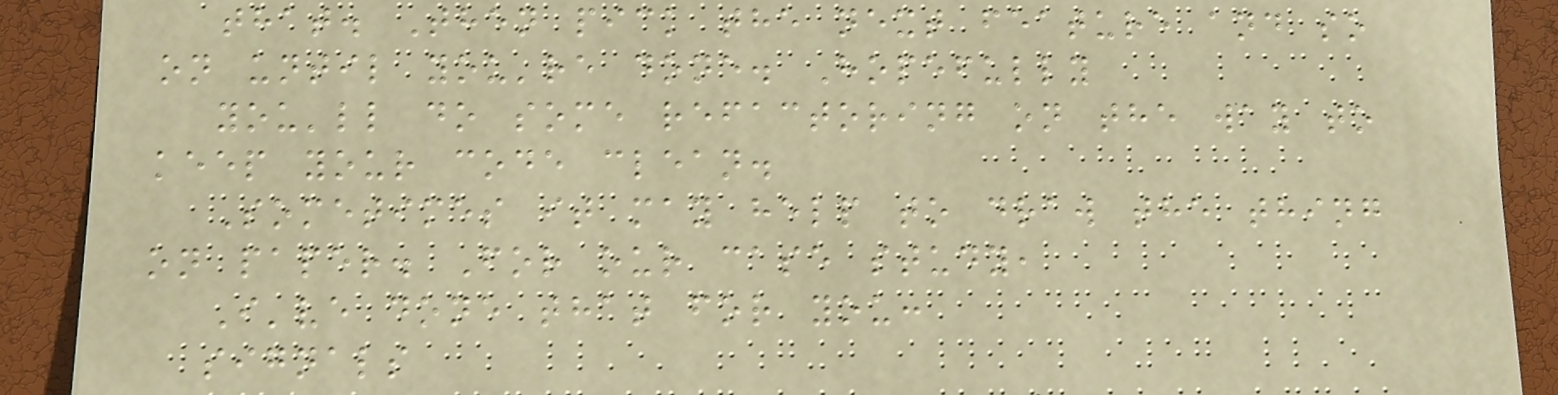that. Then pick the next feature and so
on until you're done. Hopefully
you'll do some refactoring on the way to
keep your code clean.
Sometimes it may help to draw the thing
on paper. For our case study,
I've done that for you:
signals
